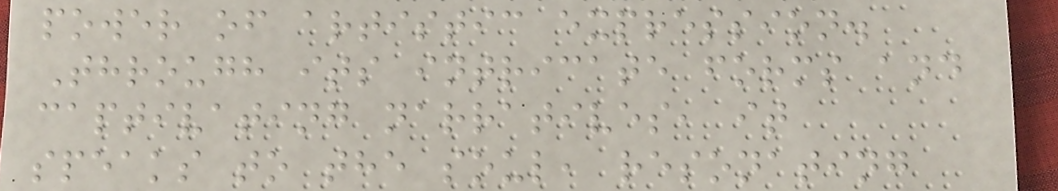power of artistic expression.
Through its intricate forms and
captivating narratives, it
speaks to the soul, resonating
